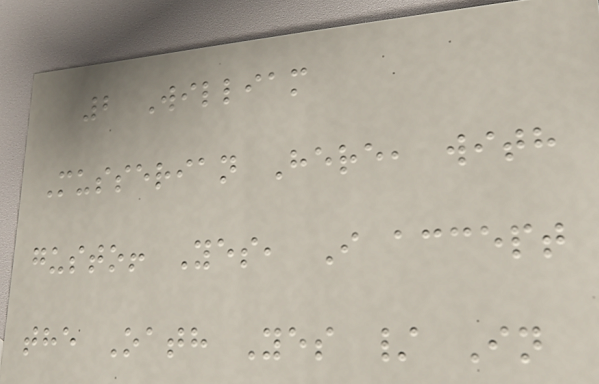2 William
Musserian Here, with
gusto! Yes, I accept
the Oath Yes / In
